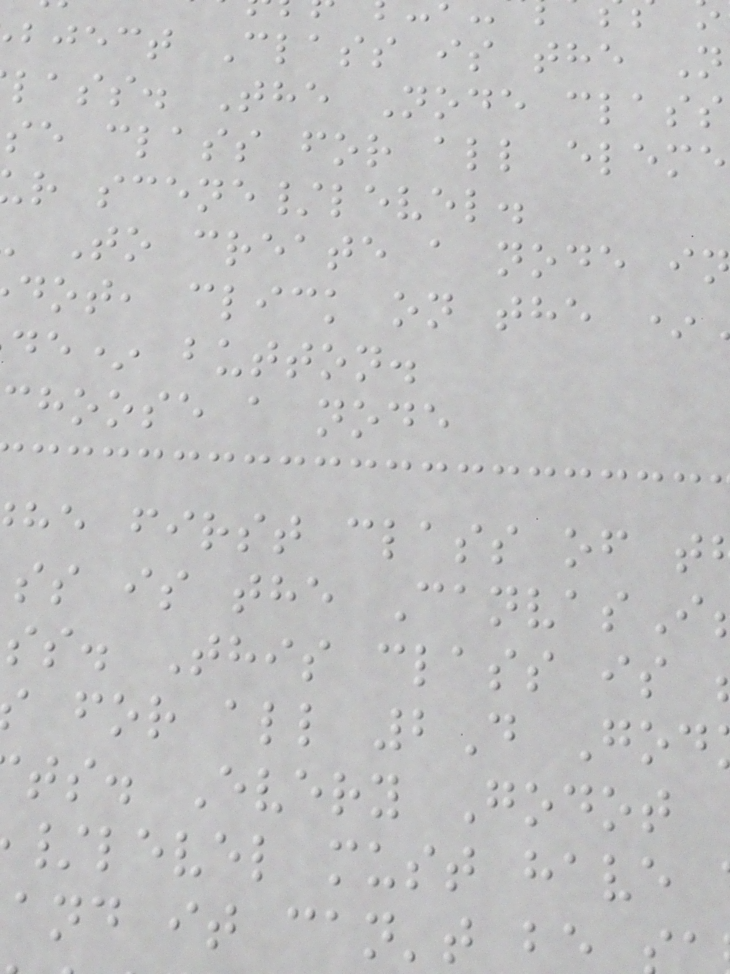bject Class is the N
lass. The Node class
se class for all eleme
r scene/level.
To create a node i
dot, click on the *
de* button.
choose a node
he first class of t
ss is the CanvasI
ss. This class is
for all 2D God
ts. Every Godot
/level must have
and it can't be
